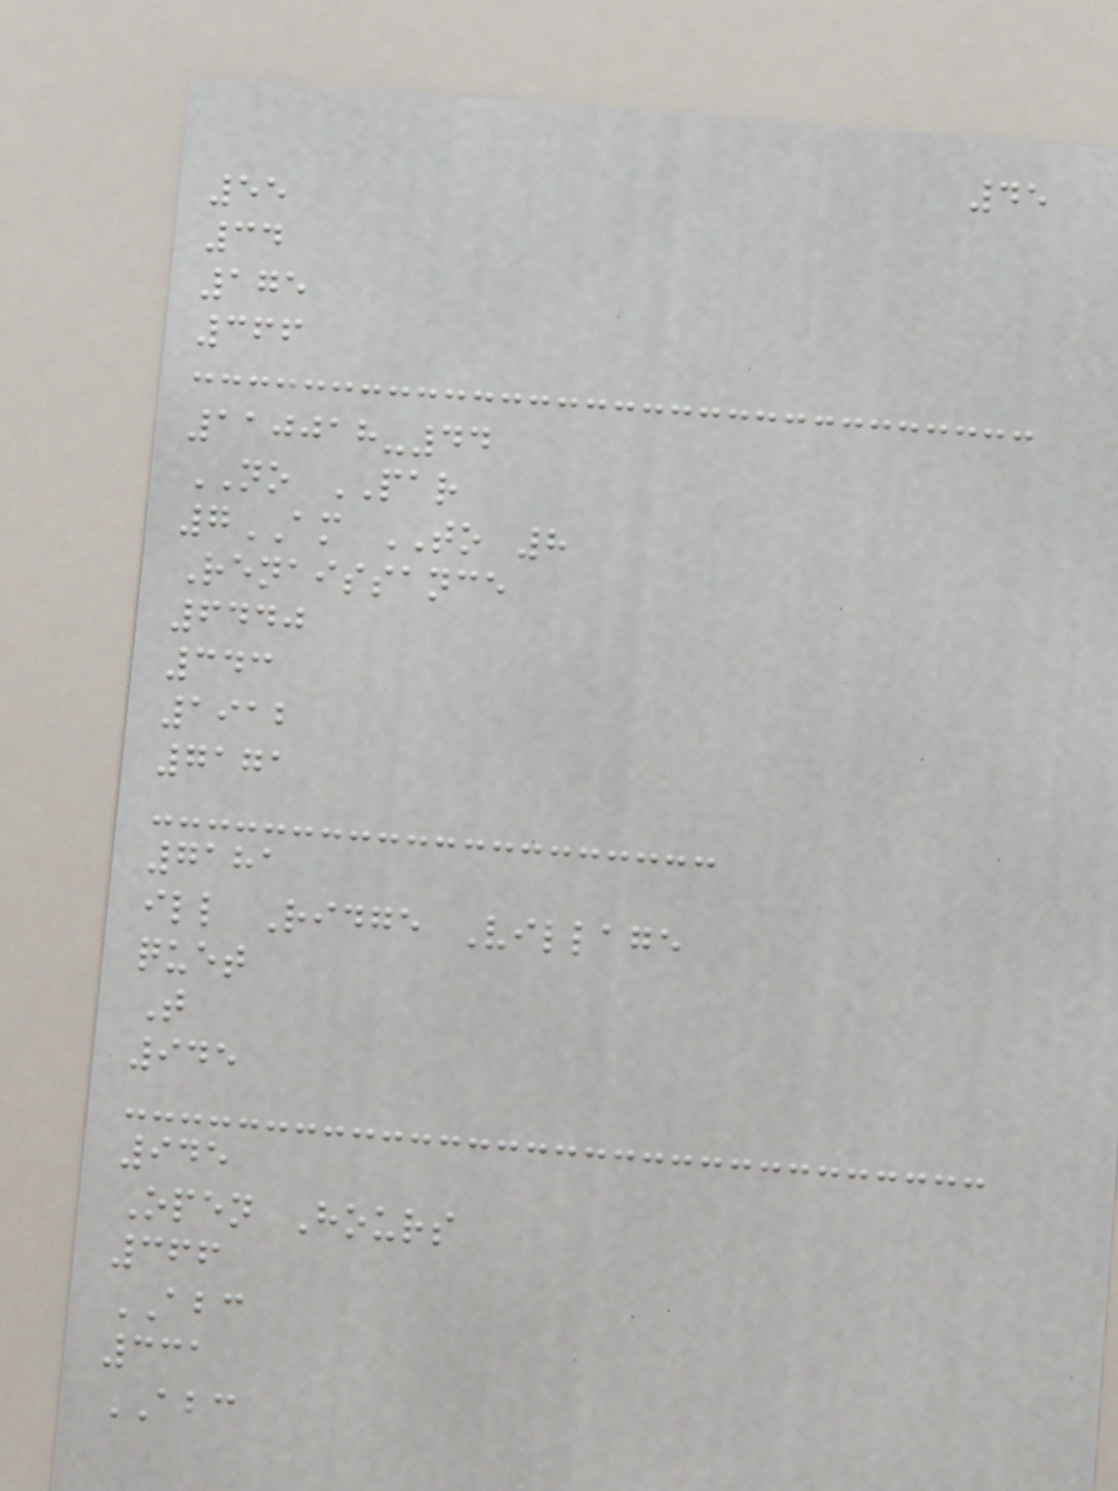45
55
34
175
366
110018-44
NO PAR
7AM TO 8
Renaissance
6440
343
1912
7171
7181
ill Ridge Village
quet
T
945
945
Open Hours
366
ABC
331
ABC
